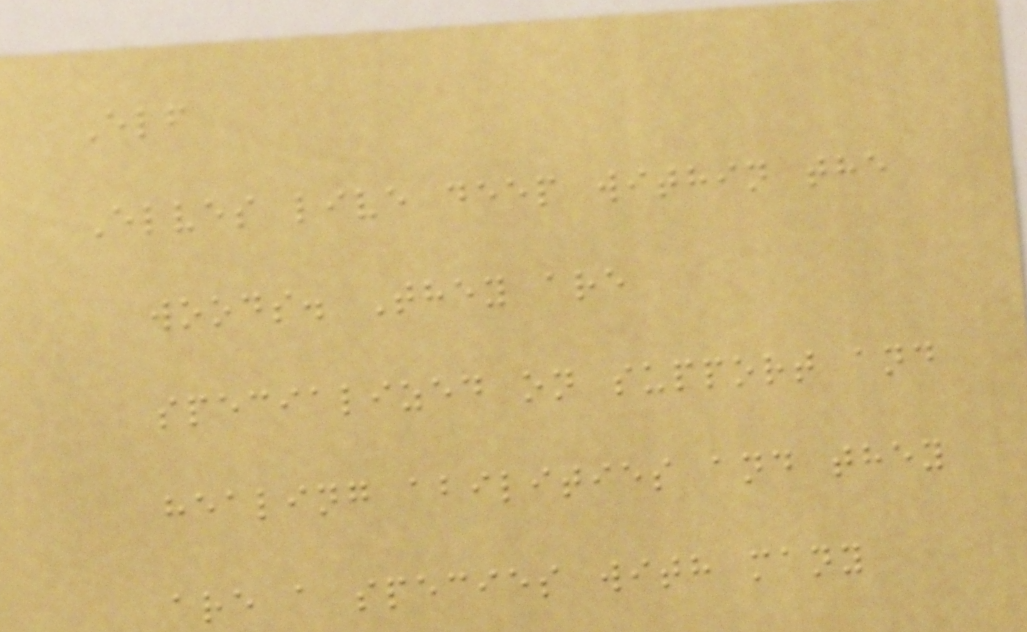Elf
Elves live deep within the
woods. They are
specialized on support and
healing abilities and they
are a species with many
